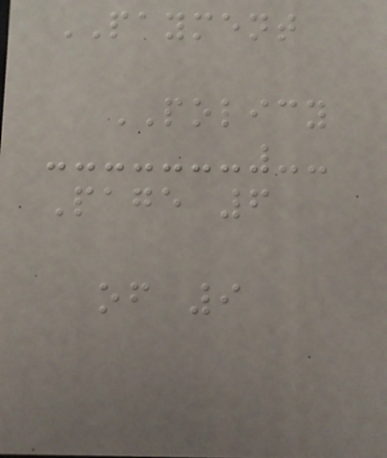PAYMENT
POLICY
Page 6
of 9
